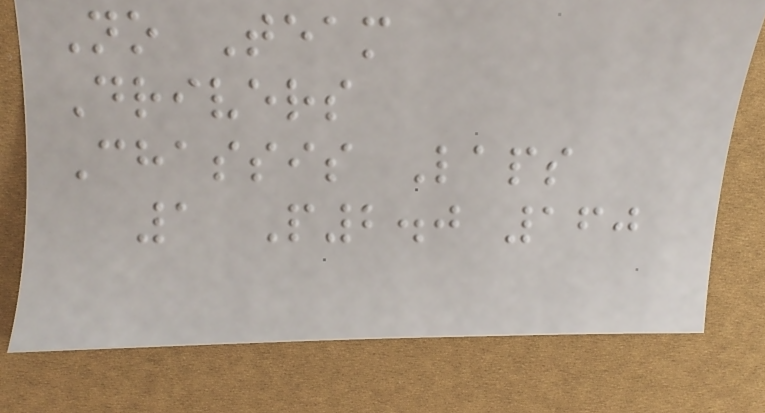No Team
Drivers
Chassis Laps
1 P2.0 160
